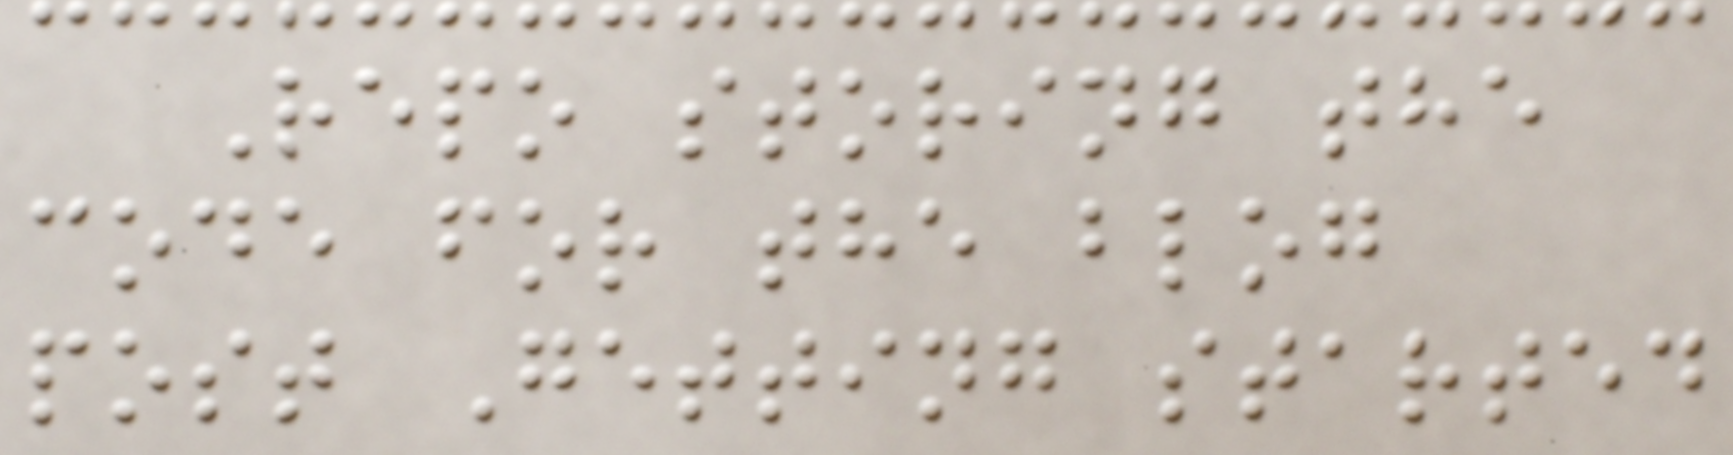Repo storing the
code for the blog
post Getting started
